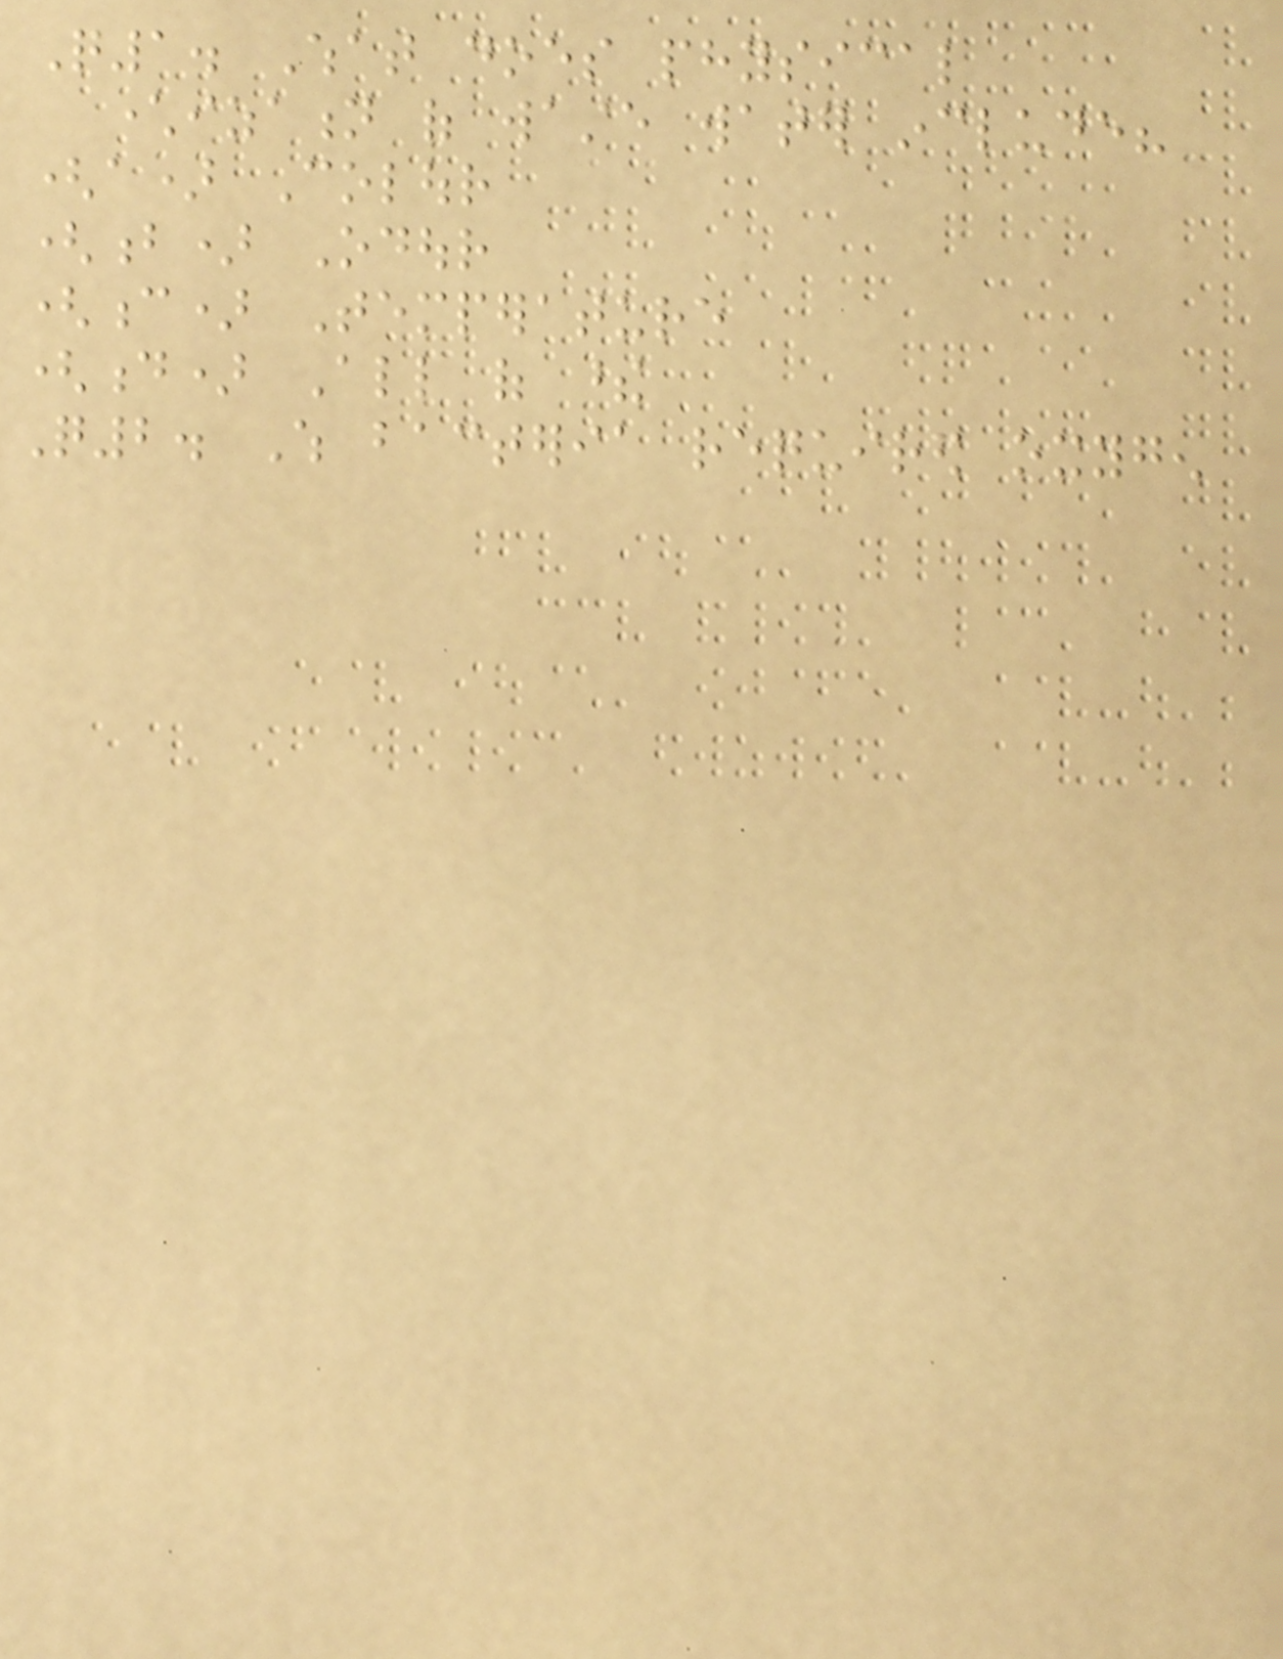Q1. What does physical
characterization of waste water include?
(a) Colour
(b) Odour
(c) Temperature
(d) All of these
Q2. Which bacteria required oxygen
